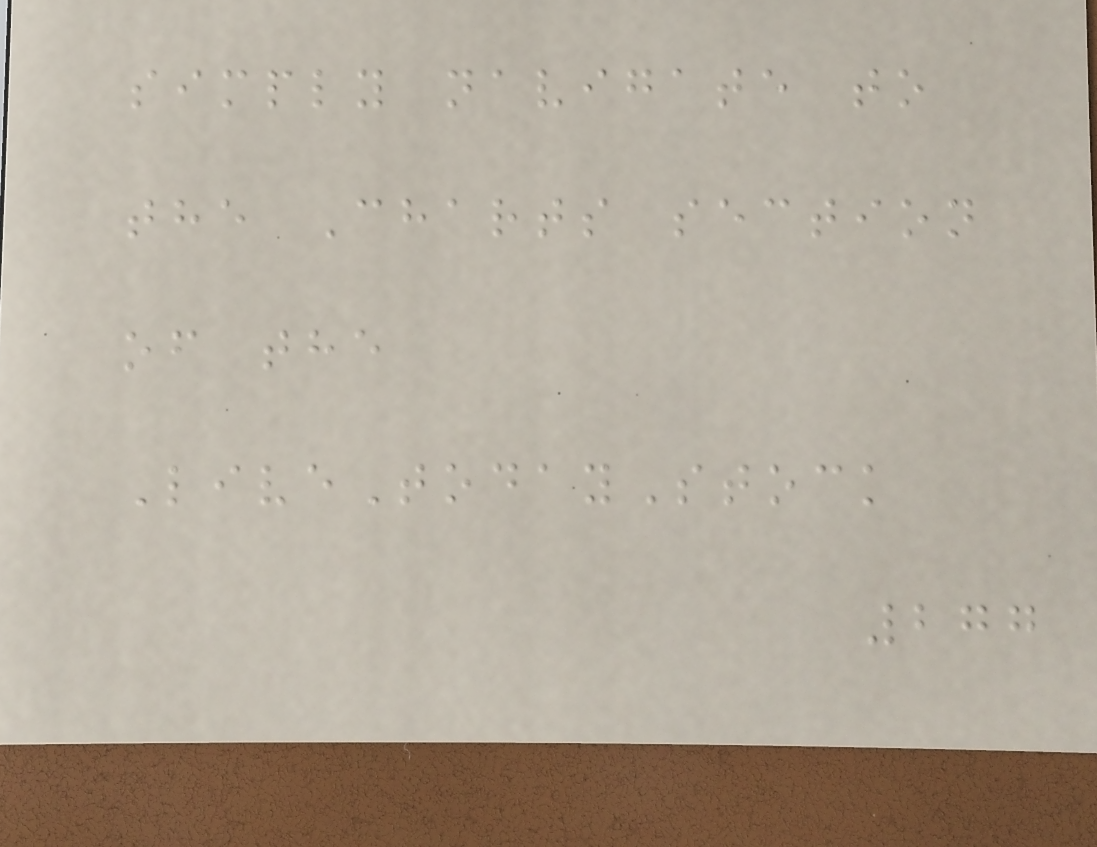simply navigate to
the Charts section
of the
LiveTodayStock
277
